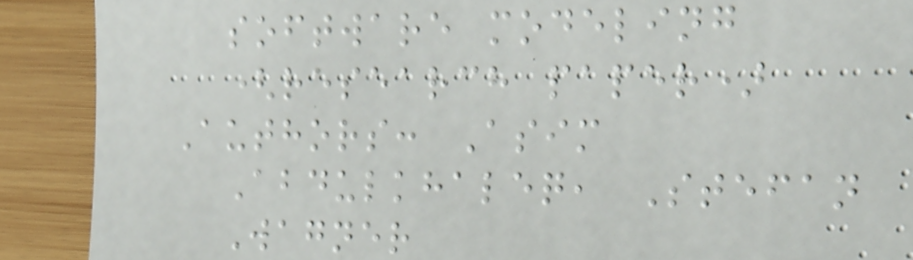software modeling
(research paper)
Authors: Asim
Abdulkhaleq, Stefan
Wagner
